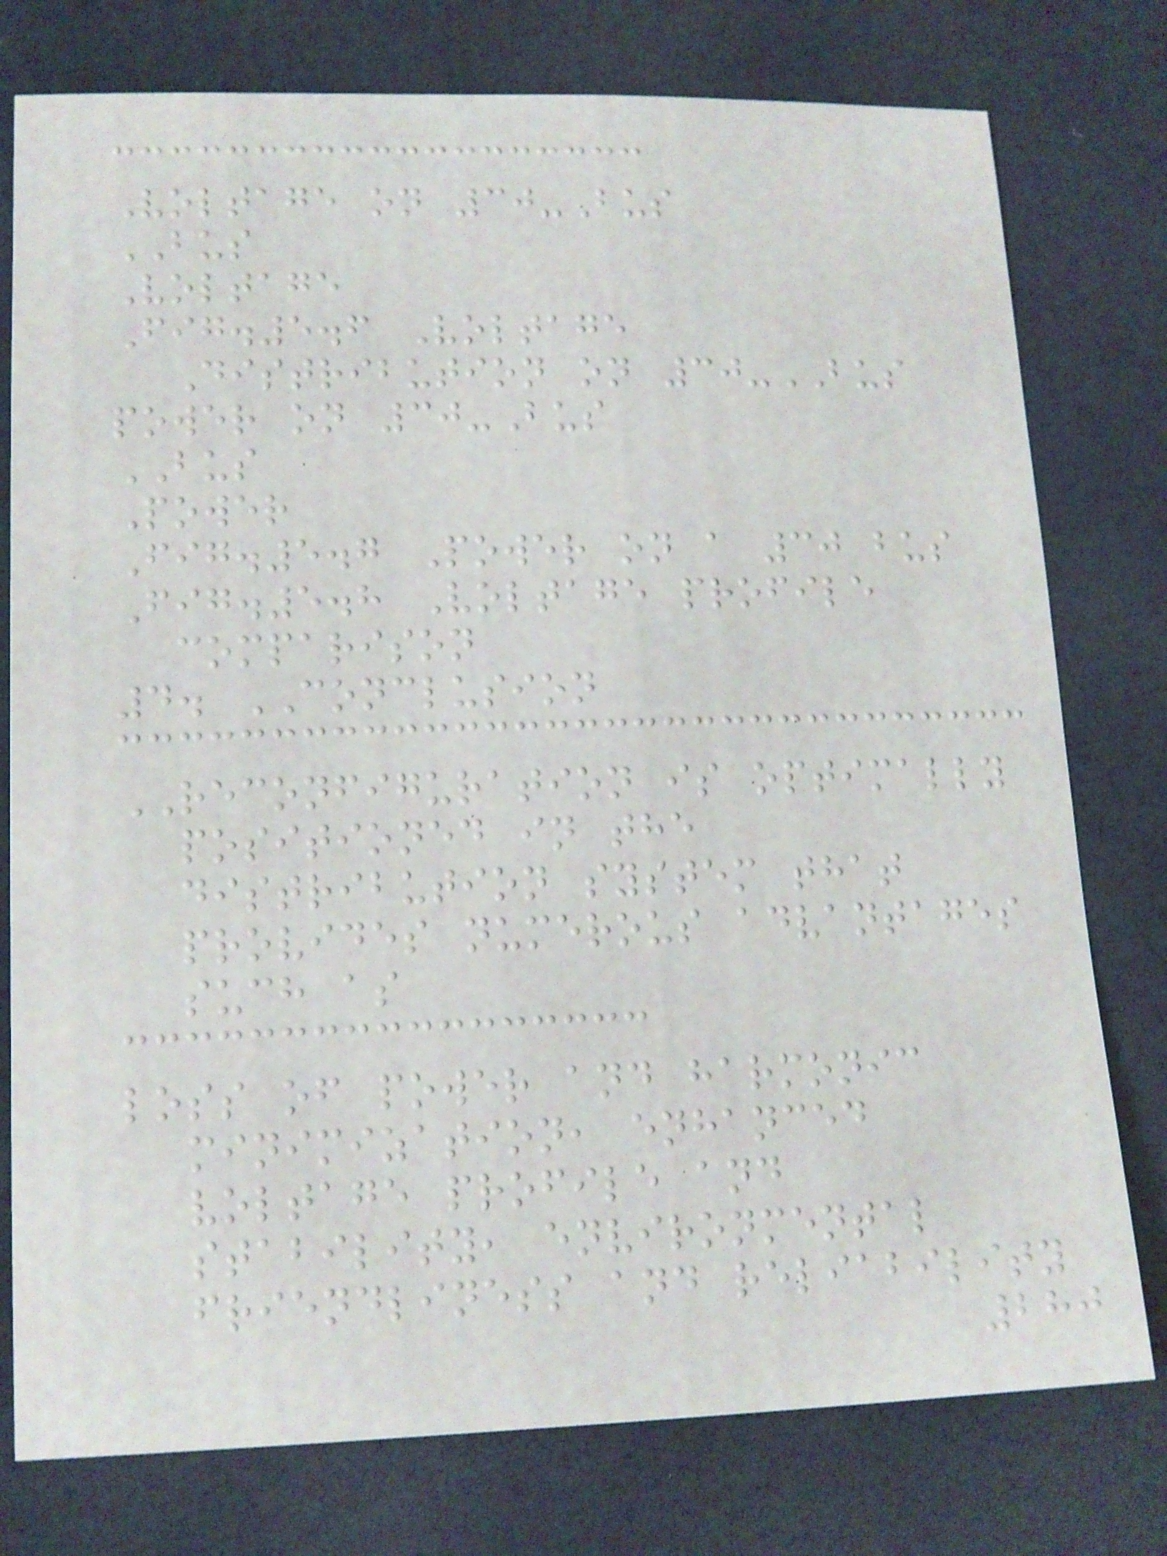Voltage on 30-Bus
BUS
Voltage
Fig.5.6 Voltage
Distribution on 30-BUS
power on 30-Bus
BUS
Power
Fig.5.7 Power on a 30 bus
Fig.5.8 Voltage profile
comparison
4. CONCLUSION
RECONFIGURATION is optimally
positioned in the
distribution system that
provides numerous advantages
such as
loss of power and harmonic
minimization, enhanced
voltage profile and
stability, environmental
friendliness and reliability
280
